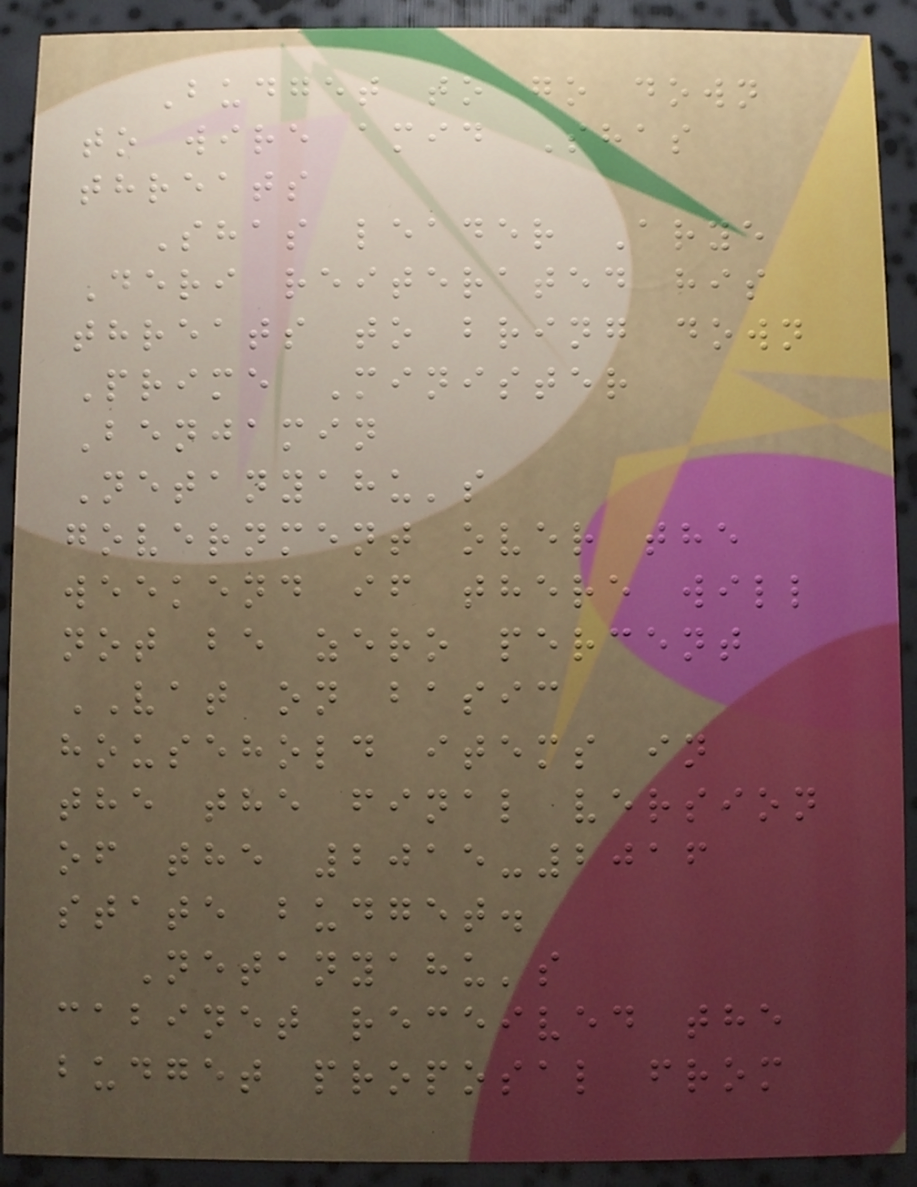Budget to go down
to wire amid Shas
threats
Shas leader Arye
Deri reiterated his
threats to bring down
Prime Minister
Benjamin
Netanyahu's
government over the
weekend if there will
not be zero percent
VAT on basic
household items in
the the final version
of the 2015-2016
state budget.
Netanyahu's
cabinet received the
budget proposal from
